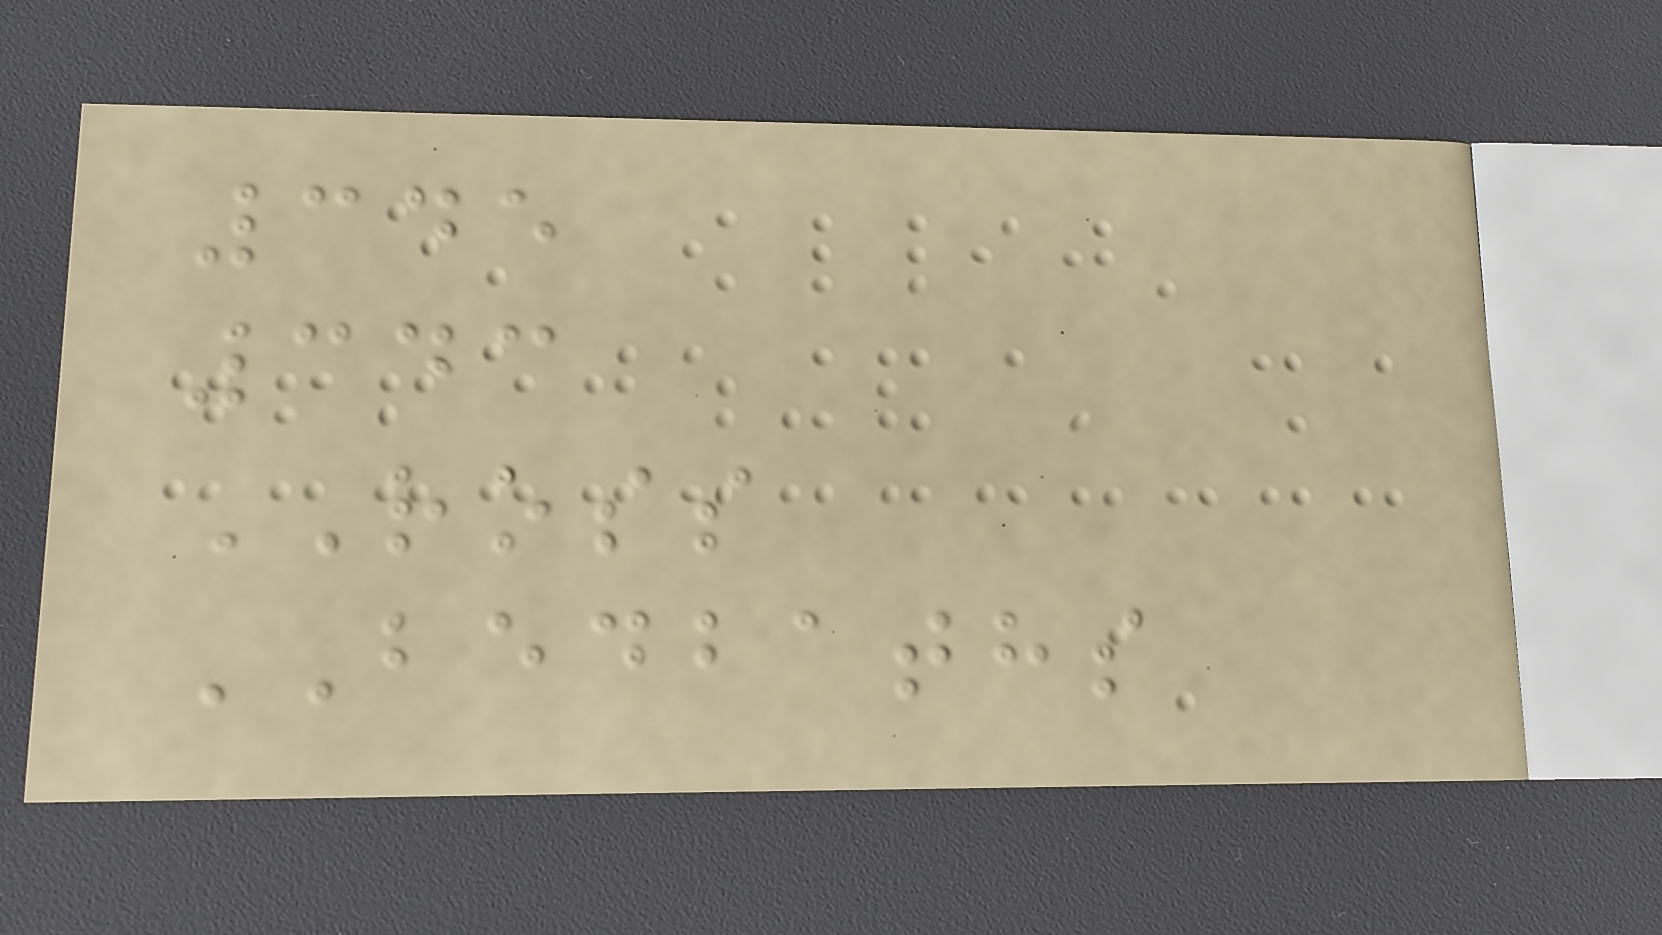345
343
ROSS
BEDBATHS
